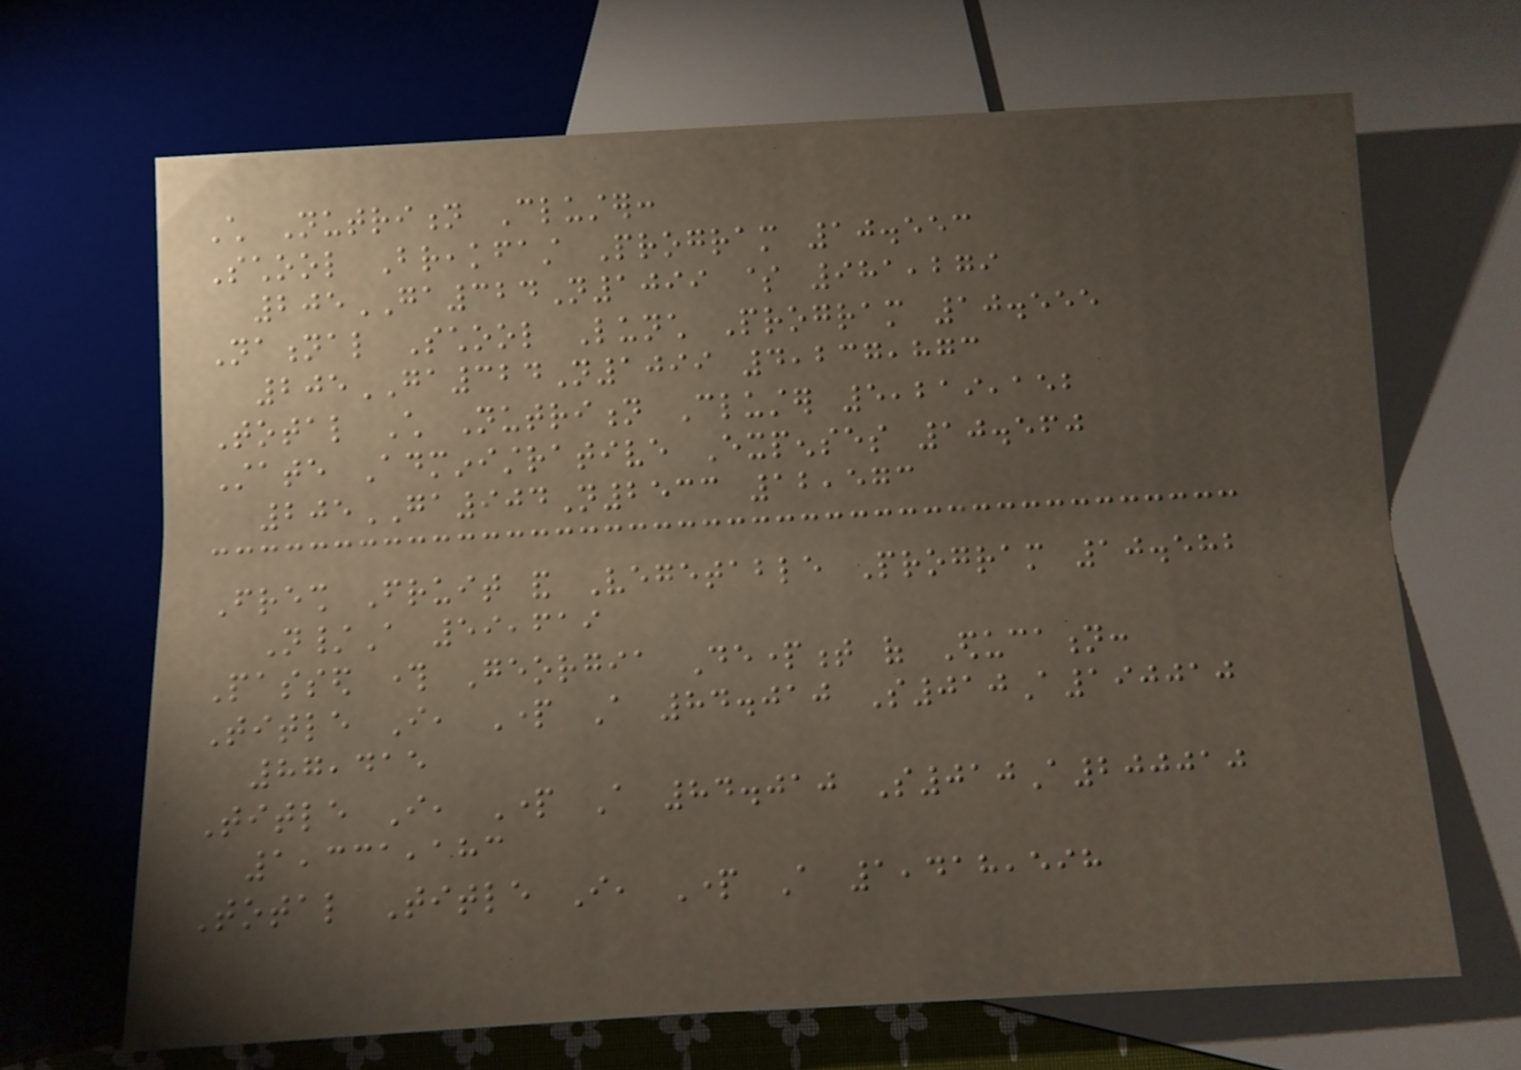Child Nutrition Cluster:
School Breakfast Program 10.553
205GA324N1099 $ 981,279
National School Lunch Program 10.555
205GA324N1099 4,237,873
Total Child Nutrition Cluster 5,219,152
State Administrative Expenses 10.560
205GA904N2533 12,573
Fresh Fruit and Vegetable Program 10.582
N/A 59,619
Passed through Georgia Department of Education:
Title I, Part A 84.010 S010A190010
87,415
Title I, Part A 84.010 S010A200010
1,331,183
Total Title I, Part A 1,418,598
